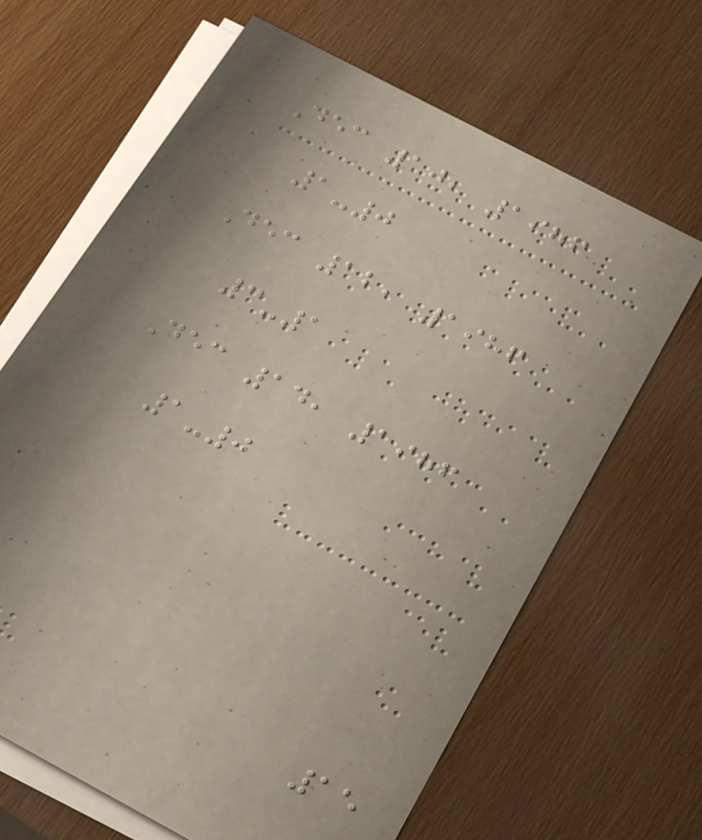Dec 10, 1986
1-0
Dec 12, 1986
3-1
Dec 14, 1986
1-0
15
